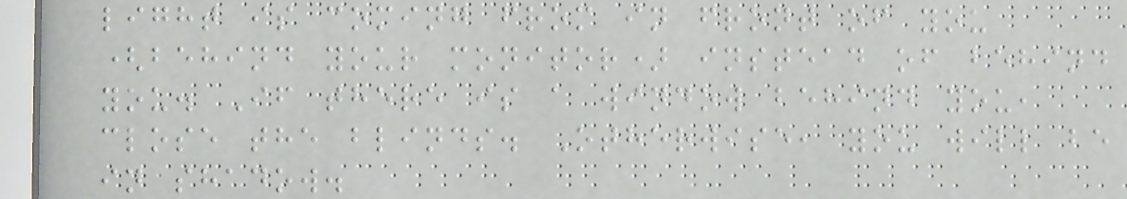light is coming from in front of you
(behind your monitor) instead of behind
you. If there is a window behind you,
close the blinds. Otherwise, you will be
in shadow.
